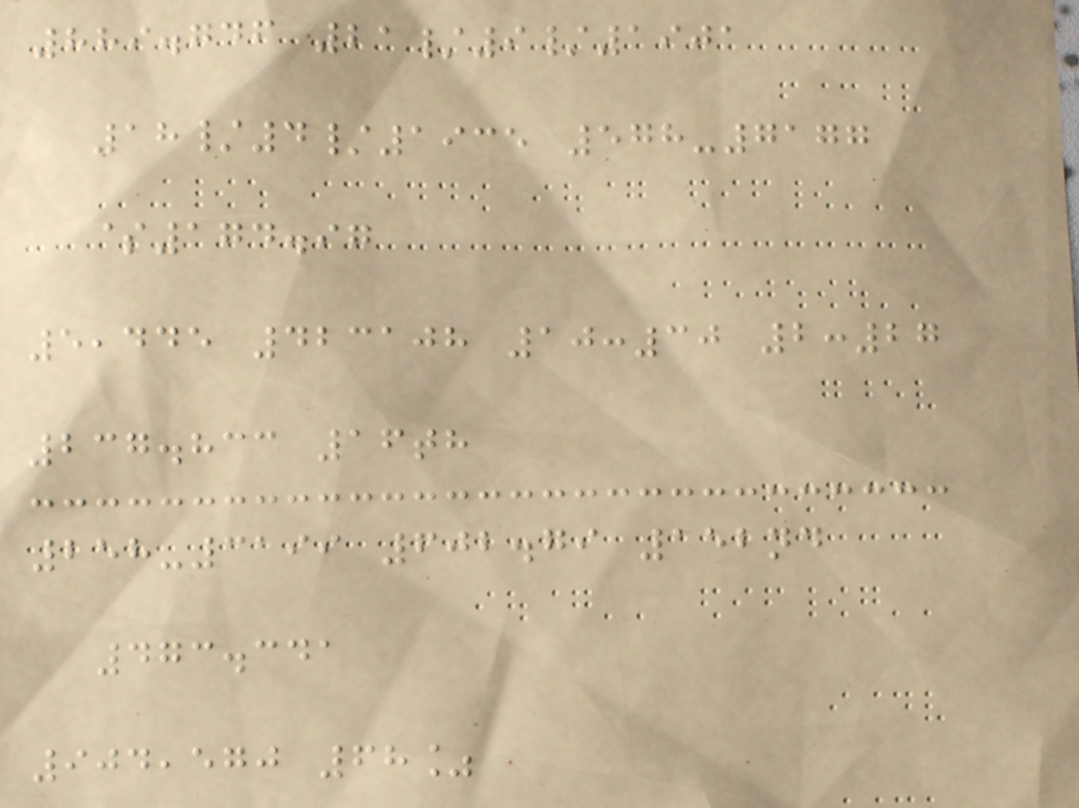889.746 21/9/1901
18/4/1935 578-7177
$174.97
5,445 423108 10:30 2:27
237.833 16th
258-3199 602.79 152nd
473.341
904,570 68%
